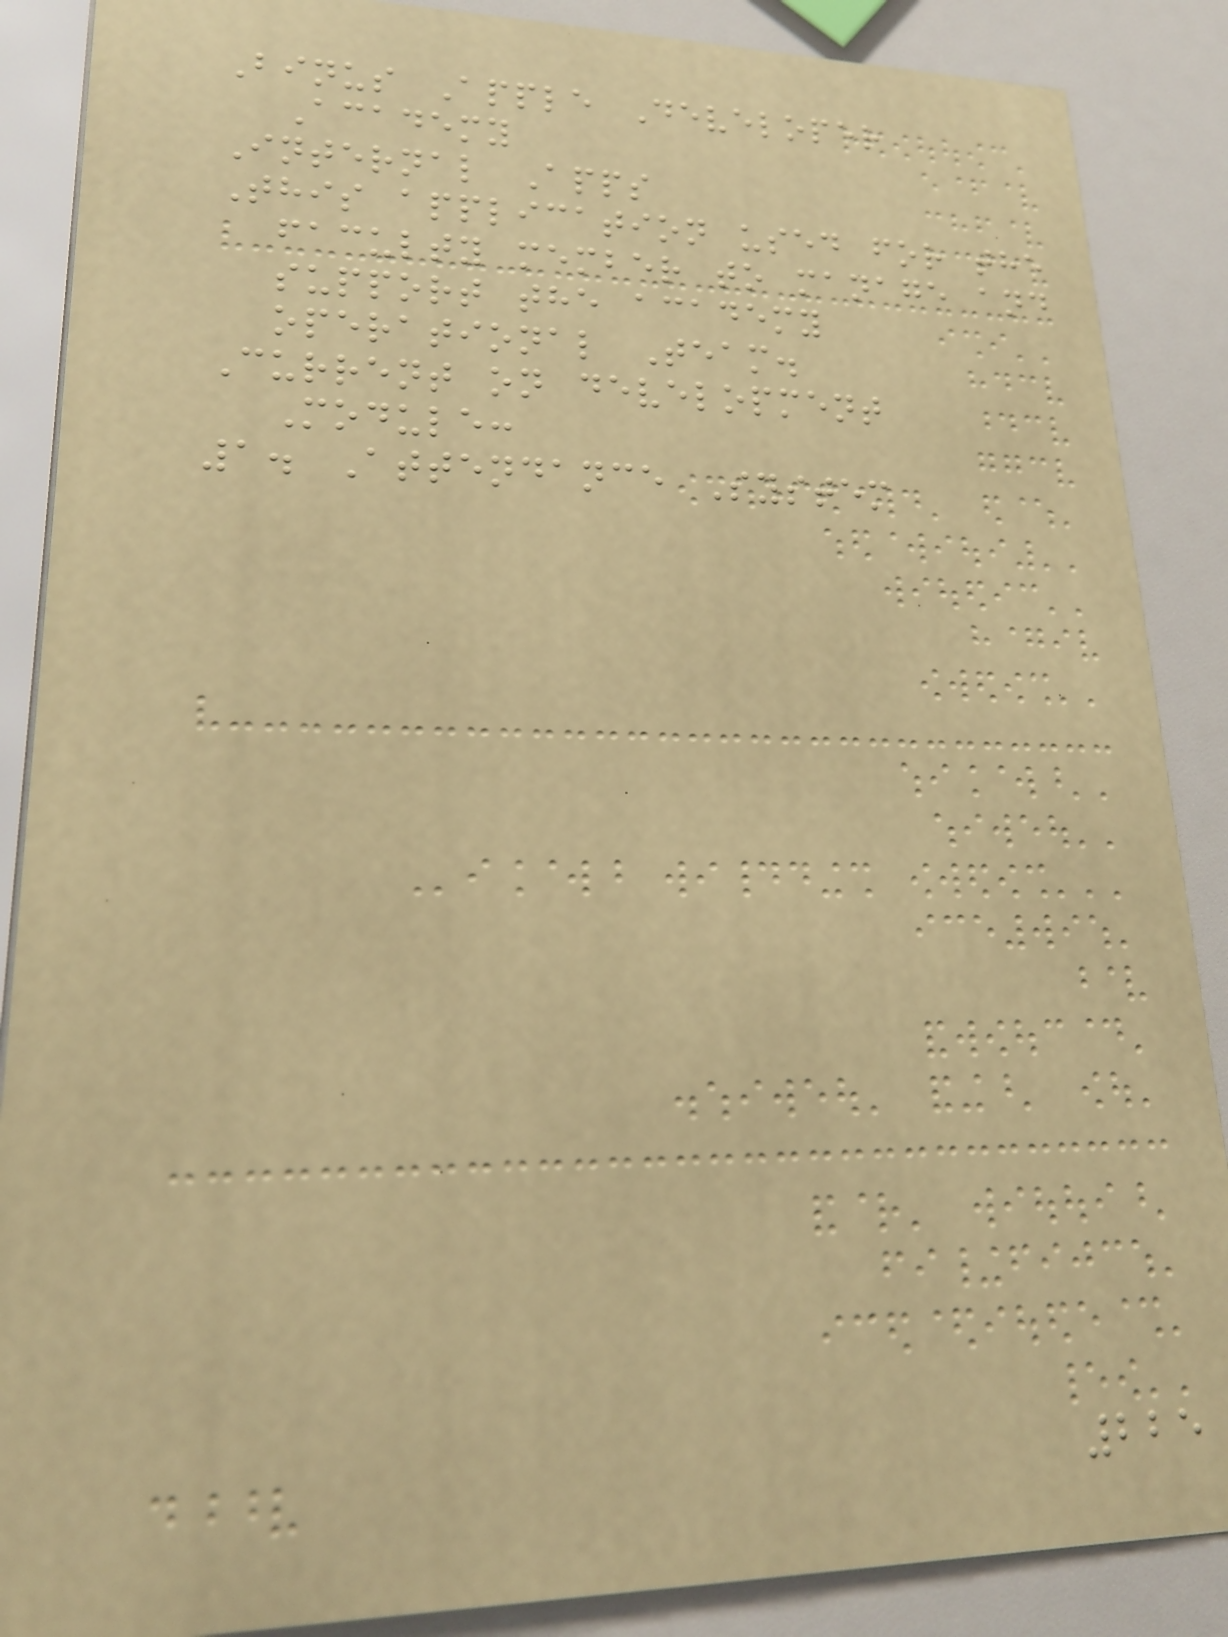Binus Apple Developer
Academy
Internal Apps
This application used for the
faculty member to manage and
support the academy
operational Team.
Current on development
Module:
1. Attendance System
225
